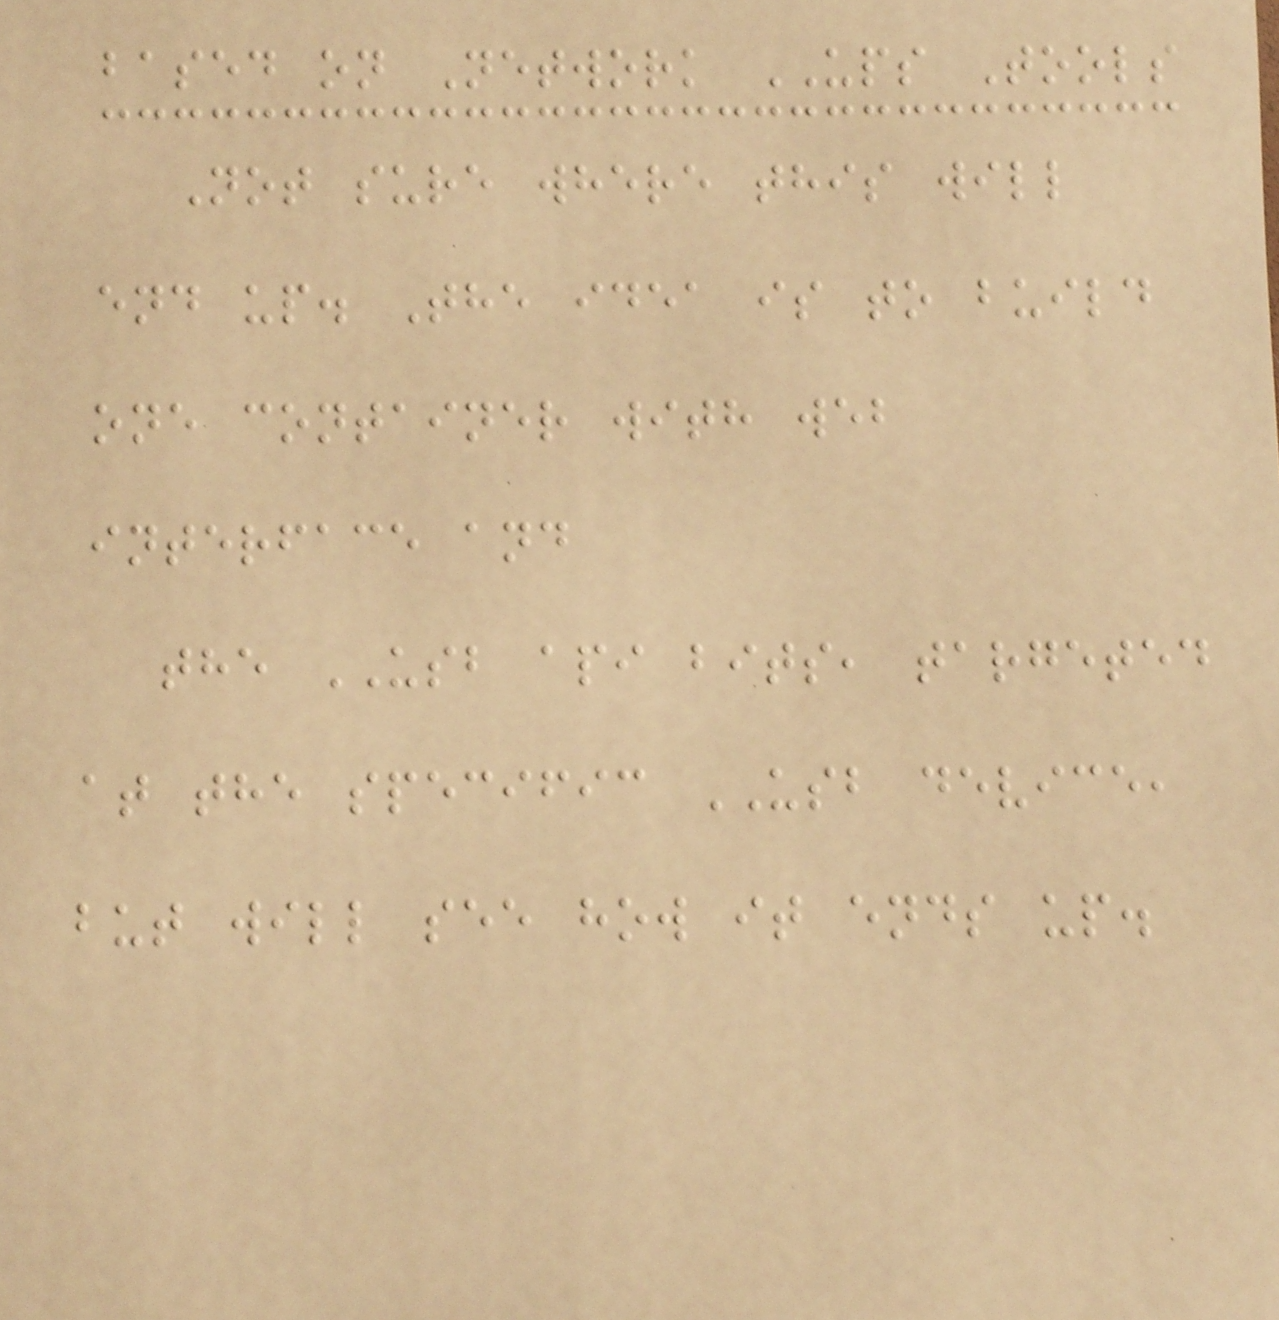based on Network UPS Tools
Not sure where this will
end up. The idea is to build
one container with web
interface and
the USB api bits, targeted
at the specific USB device,
but will see how it ends up.
